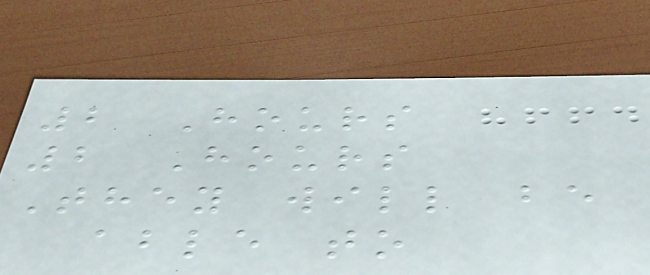2 Hours
2 Hours
They will be
able to
